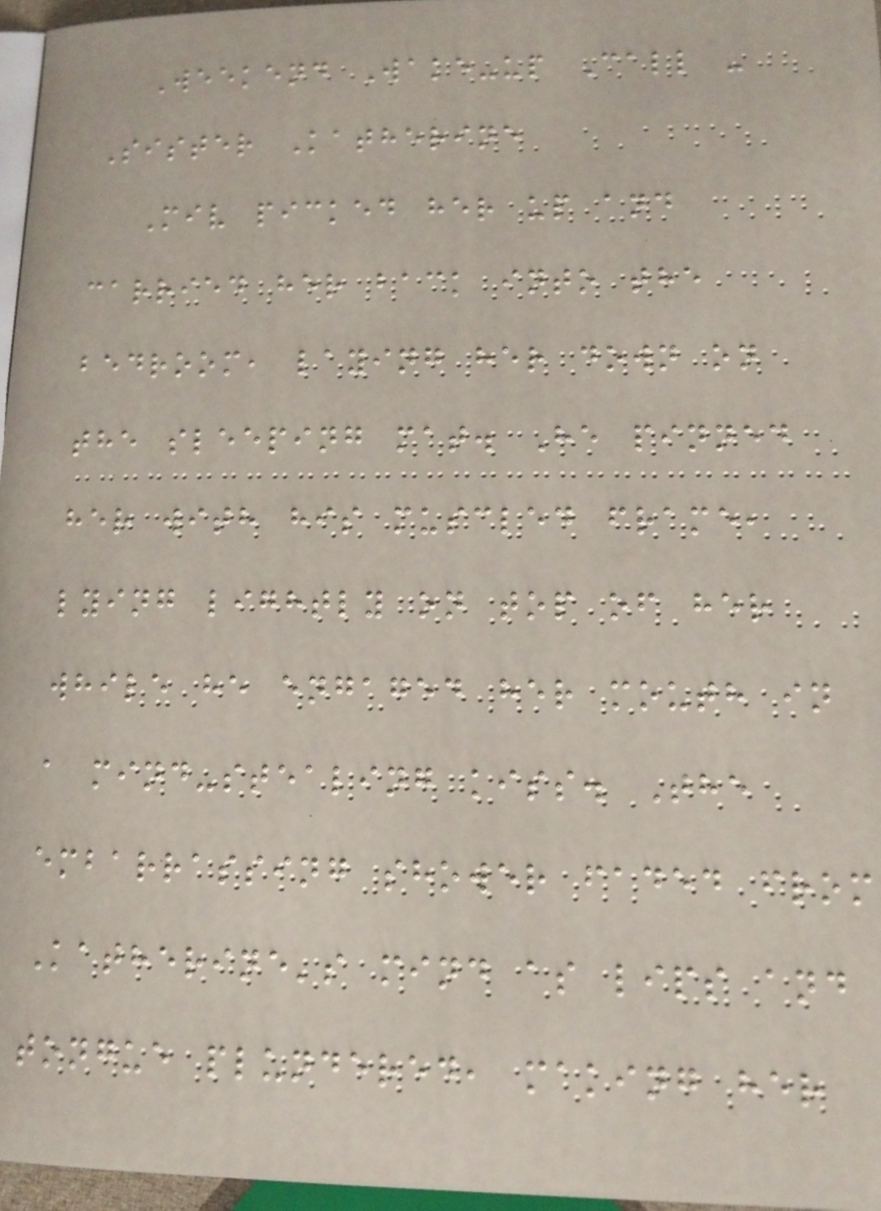Weekend Wake-up Call -
Sister Katherine
Miv picked her up and
carried her back into the
bedroom, laying her down on
the sleeping mat. He pinned
her with his muscled frame,
lying lightly on top of her
while he engaged her mouth in
a mind-stealing kiss. The
embarrassing shower faded from
Katherine's mind as lips and
tongue plundered, making her
